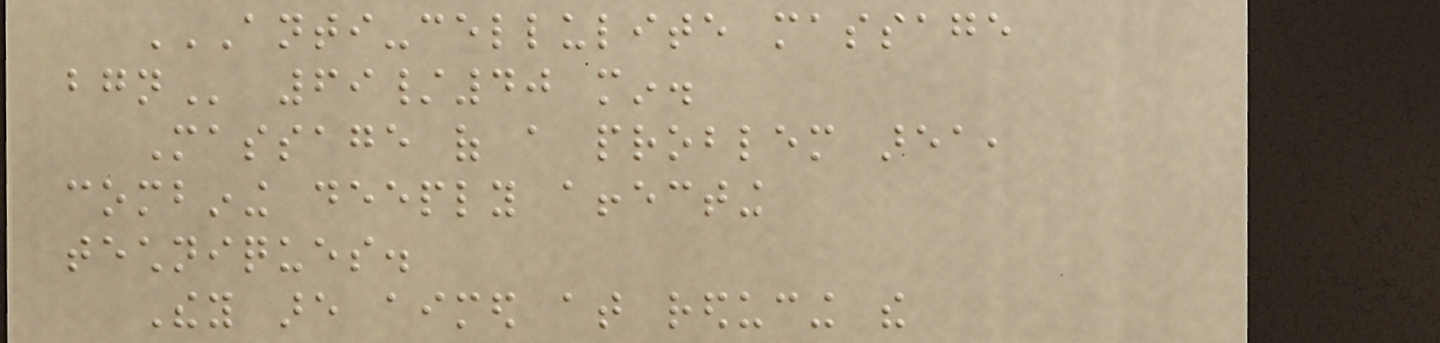ANTI-CELLULITE MASSAGE
BGN 69/40 min.
Massage of a problem area,
combining deeply affecting
techniques.
They are aimed at reducing the
